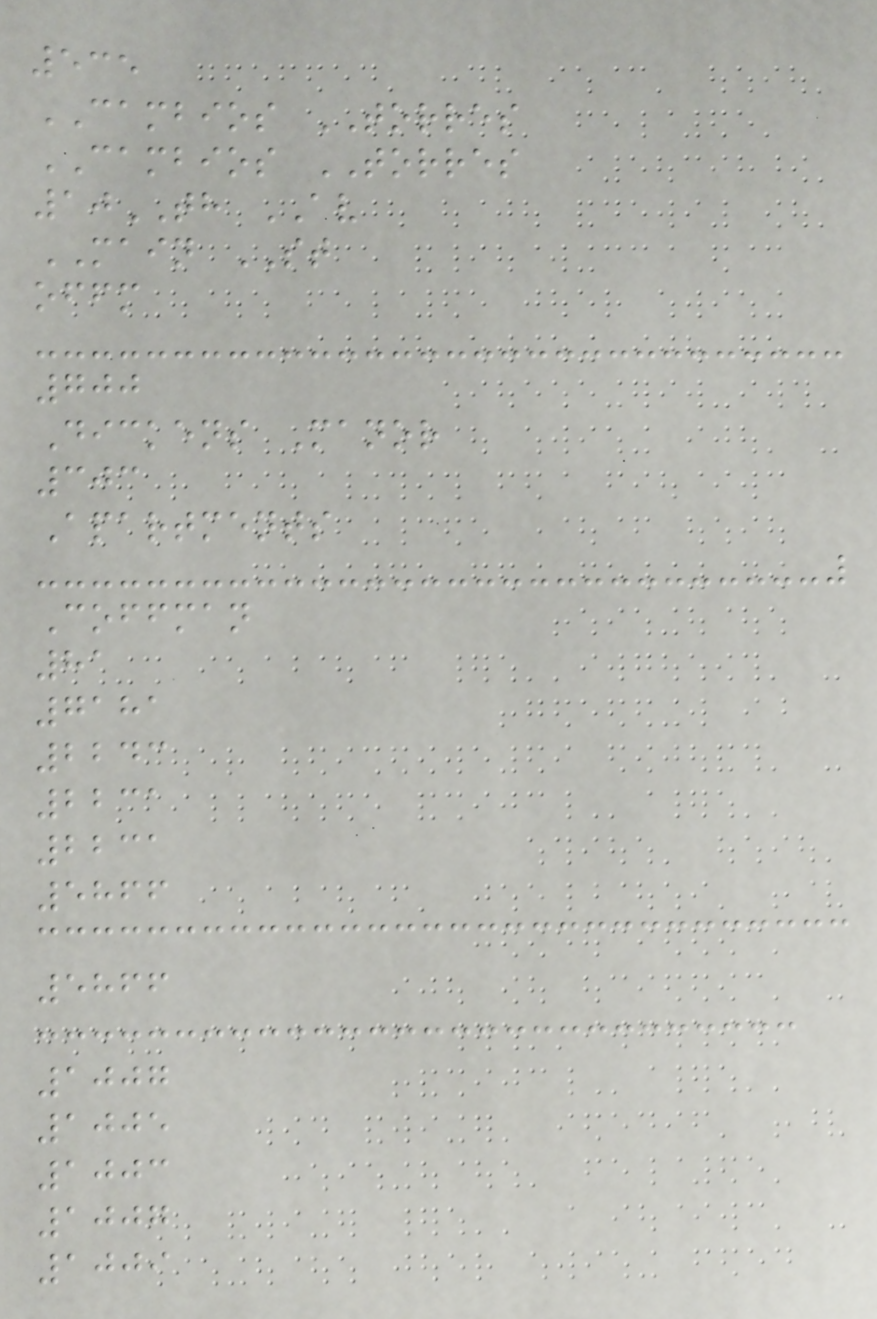535
CAMBIOS TORRES
CAMBIOS TORRES
10TH AV
MAIN ST
offm
700
Dickens Manor
303
Apartments
Coffman
81
7181
2243
2231
2231
5866
5866
1007
1005
1003
1007
1009
